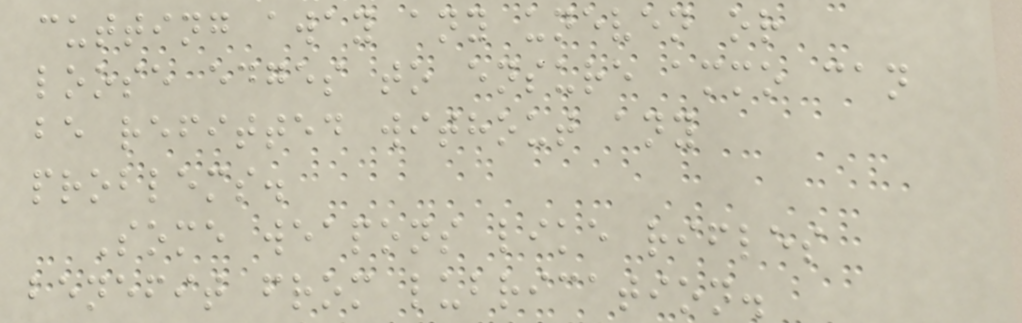cutting away any uneven or
loose edges to ensure ammo can
be refitted without any
problems.
Some weapons like rifles
benefit from lubrication.
